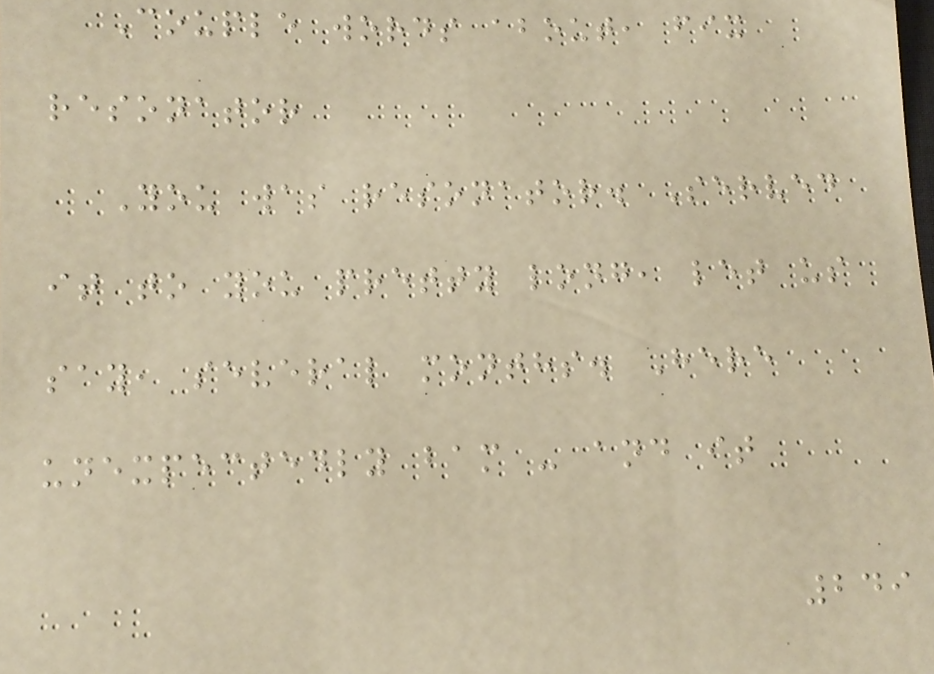Couple words about, fix
resonator
You was resonator. Served
it to you pretty long, let us
say, several months. Here
unexpectedly bam - and it
249
